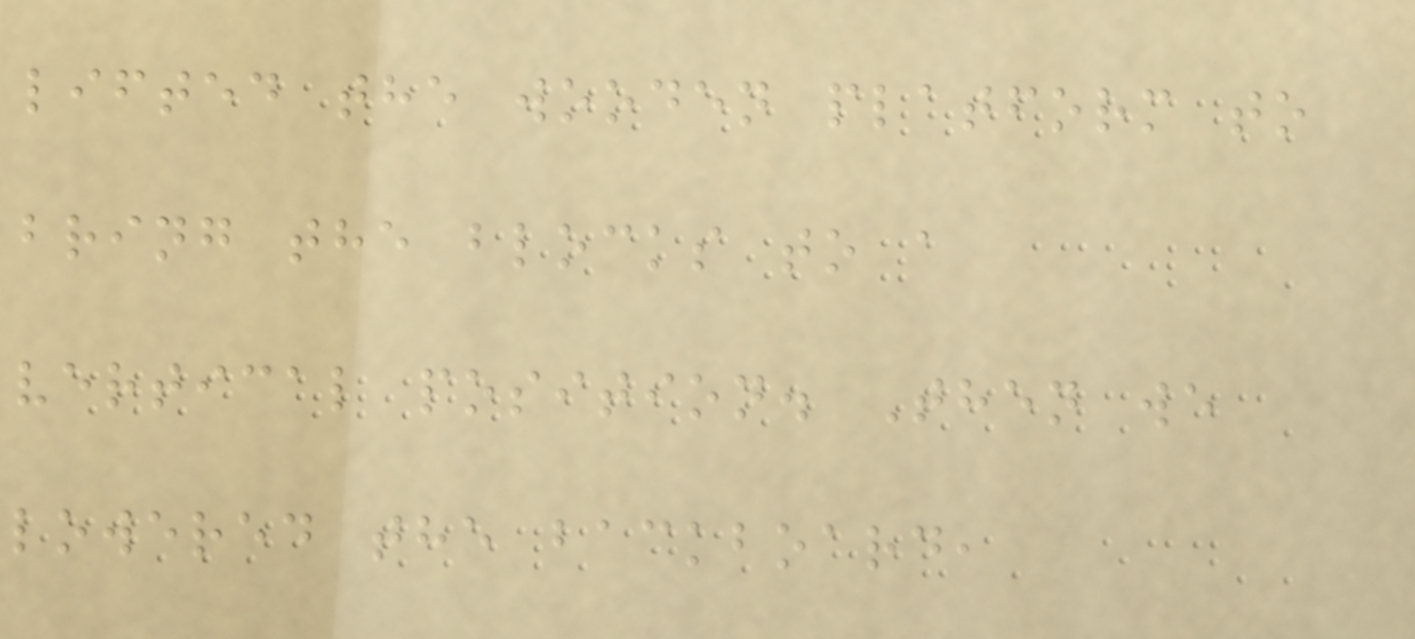lifted the wooden platform to
bring the blocks to a
vertical position. Then we
lowered the backboard,
